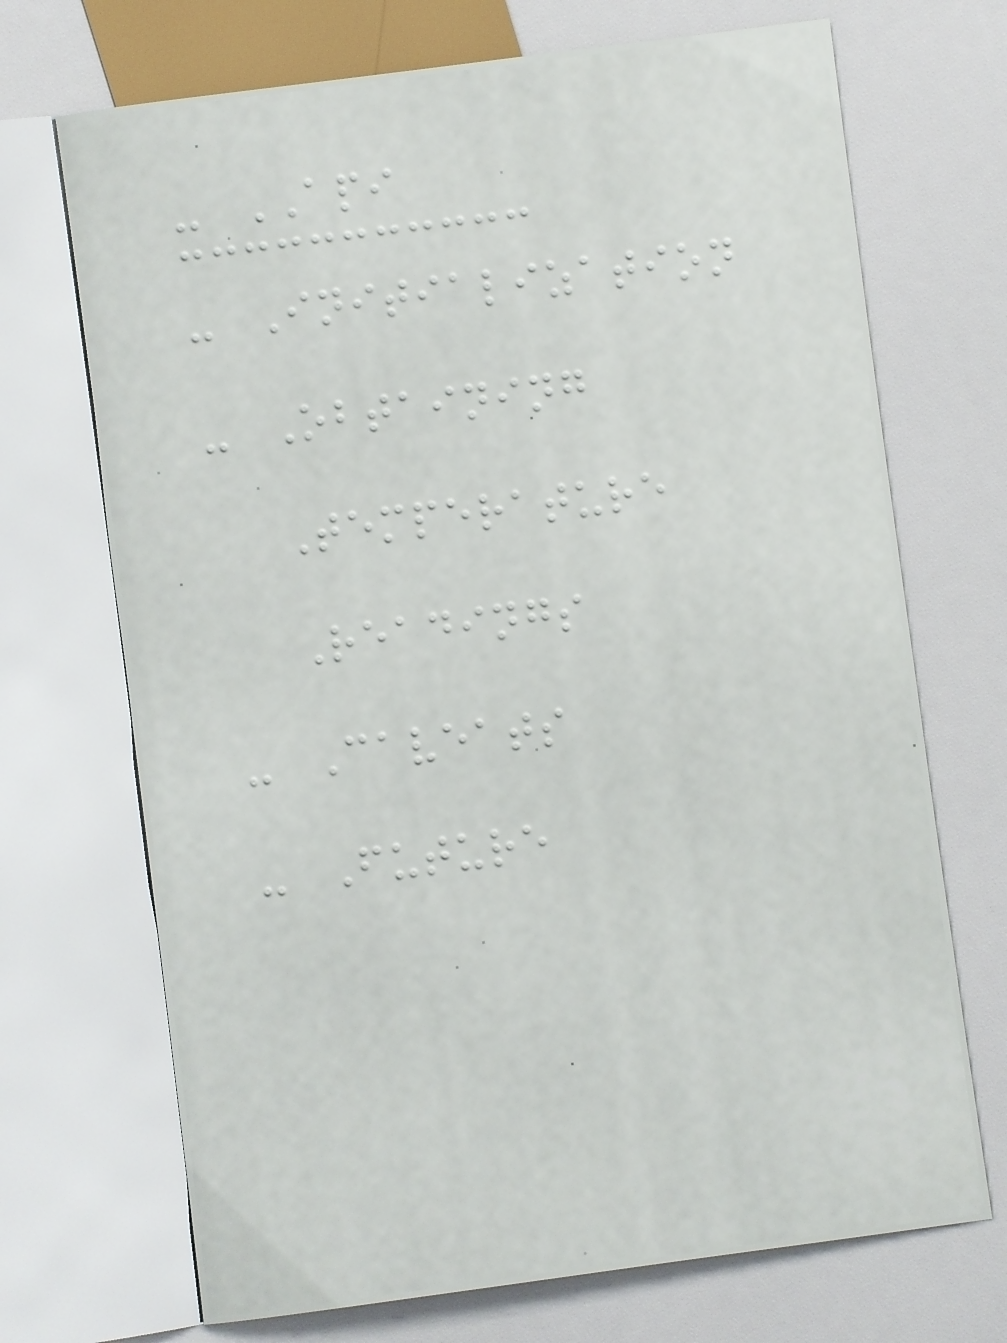- API
- Initialization
- Obtaining
Temperature
Readings
- Caveats
- Future
